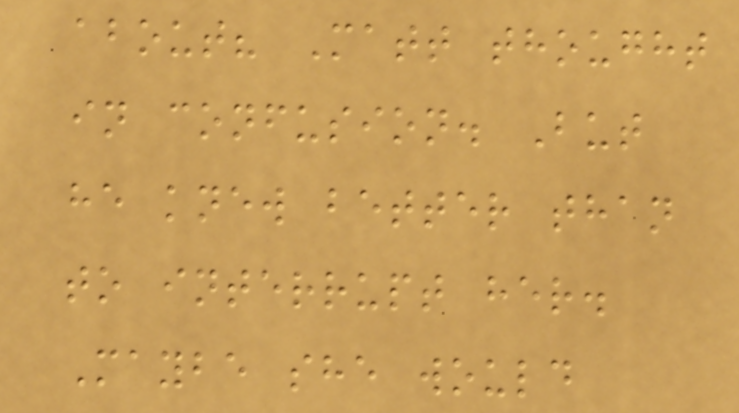about? Matt thought
in confusion. But
he knew better than
to interrupt her.
Maybe she would
